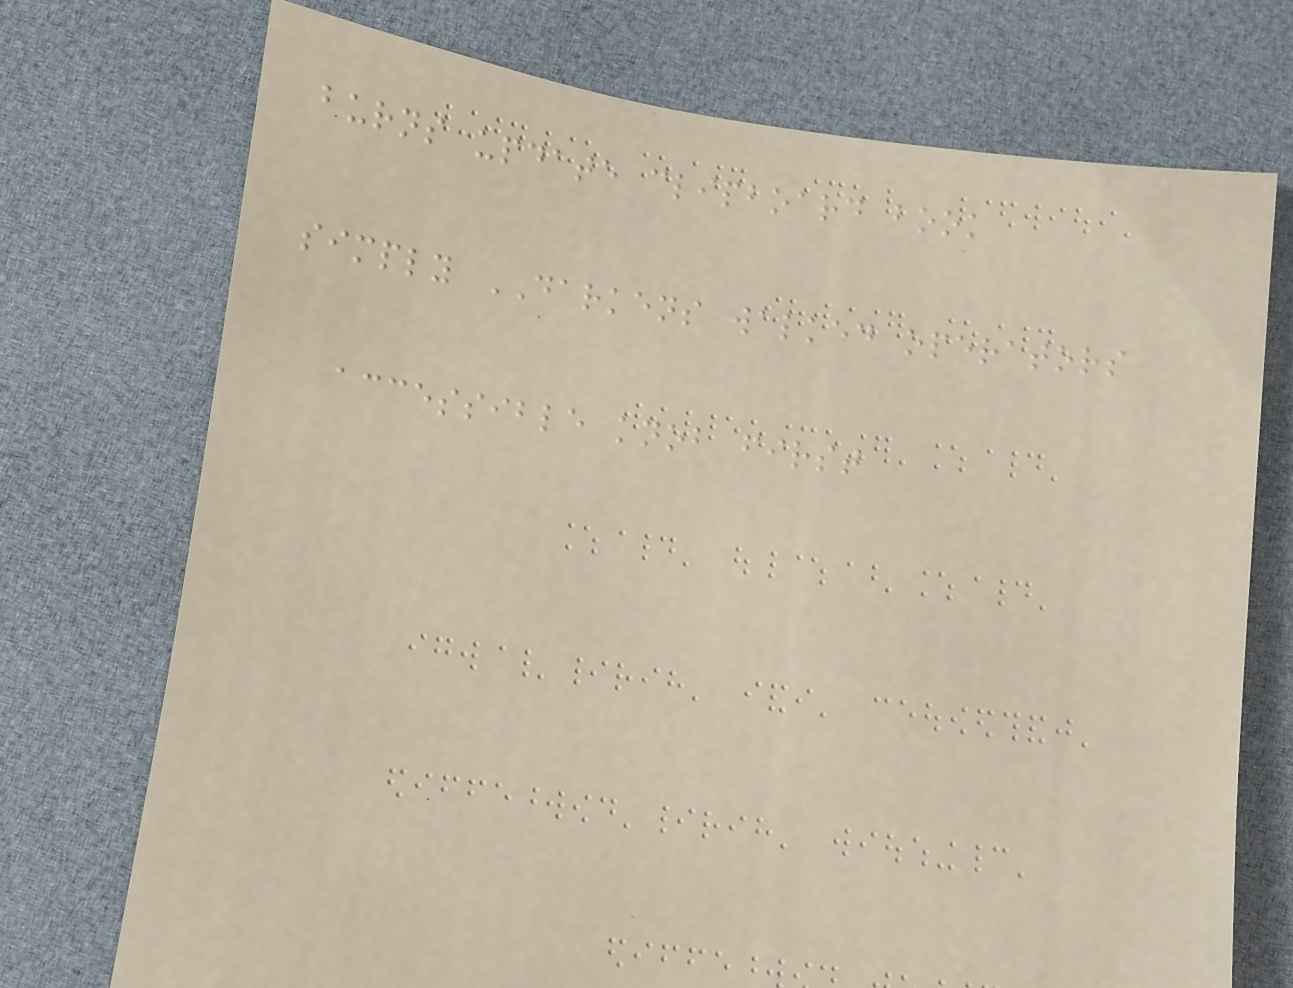burns update clipboard book
simply DARKENS walked operators
accessible knob first
